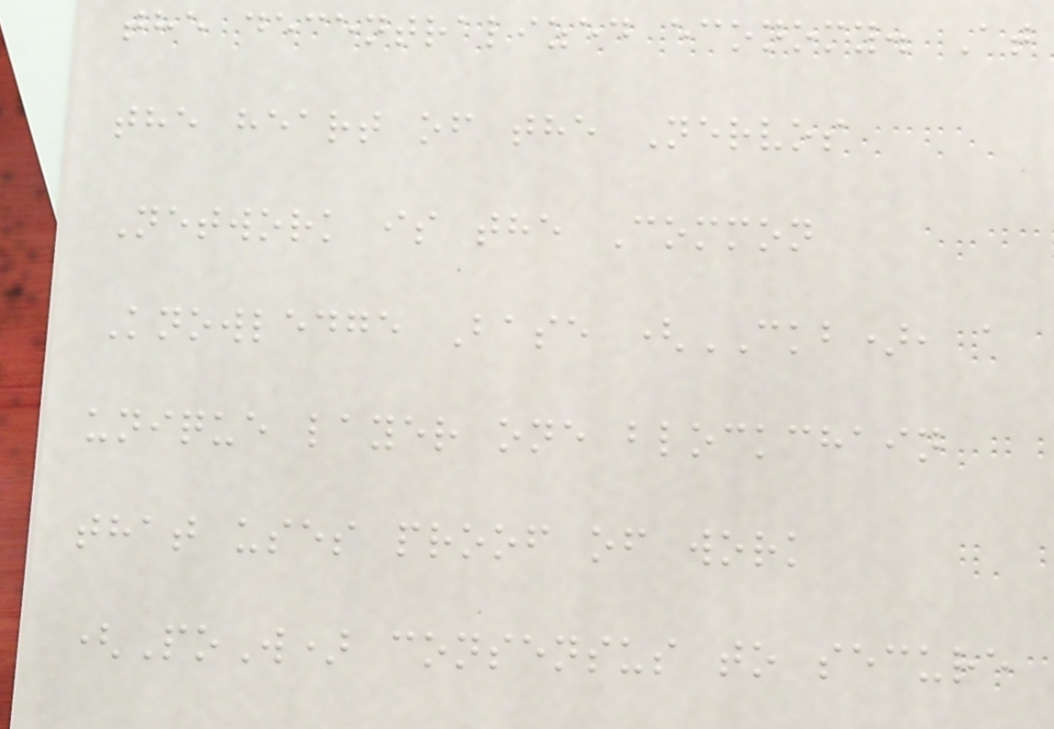the decentralized economy. At
the heart of the Nervos
Network is the Common
Knowledge Base (CKB), a
unique layer one blockchain
that uses proof of work
(PoW) consensus to secure
